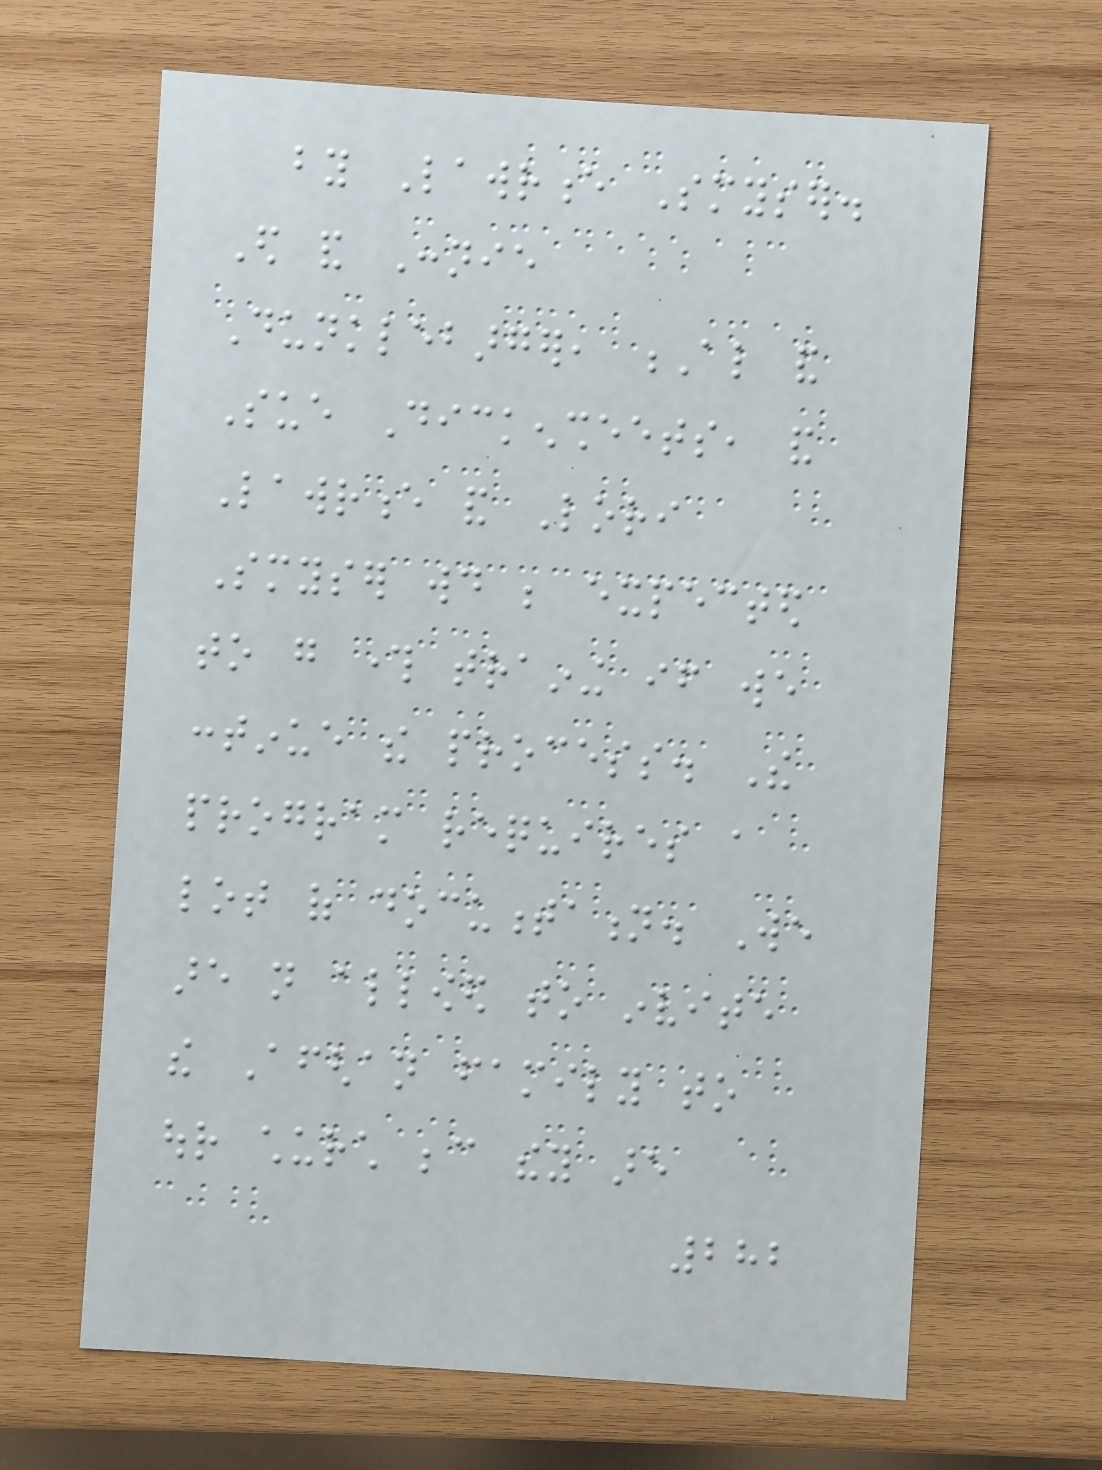by Lawrence Smyser.
Ed and Connie
Dunklebarger, Al and
Sue Dickensheets, and
Lawrence and Lori
Smyser would be expected
to go through training if we
continue the process. The
program requires a
lot of documentation. We
are not allowed to invite
the Afghan family to
our church because they are
282
